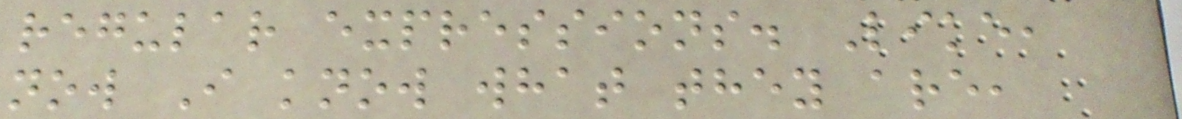regular expressions. Like,
now I know what they are,
